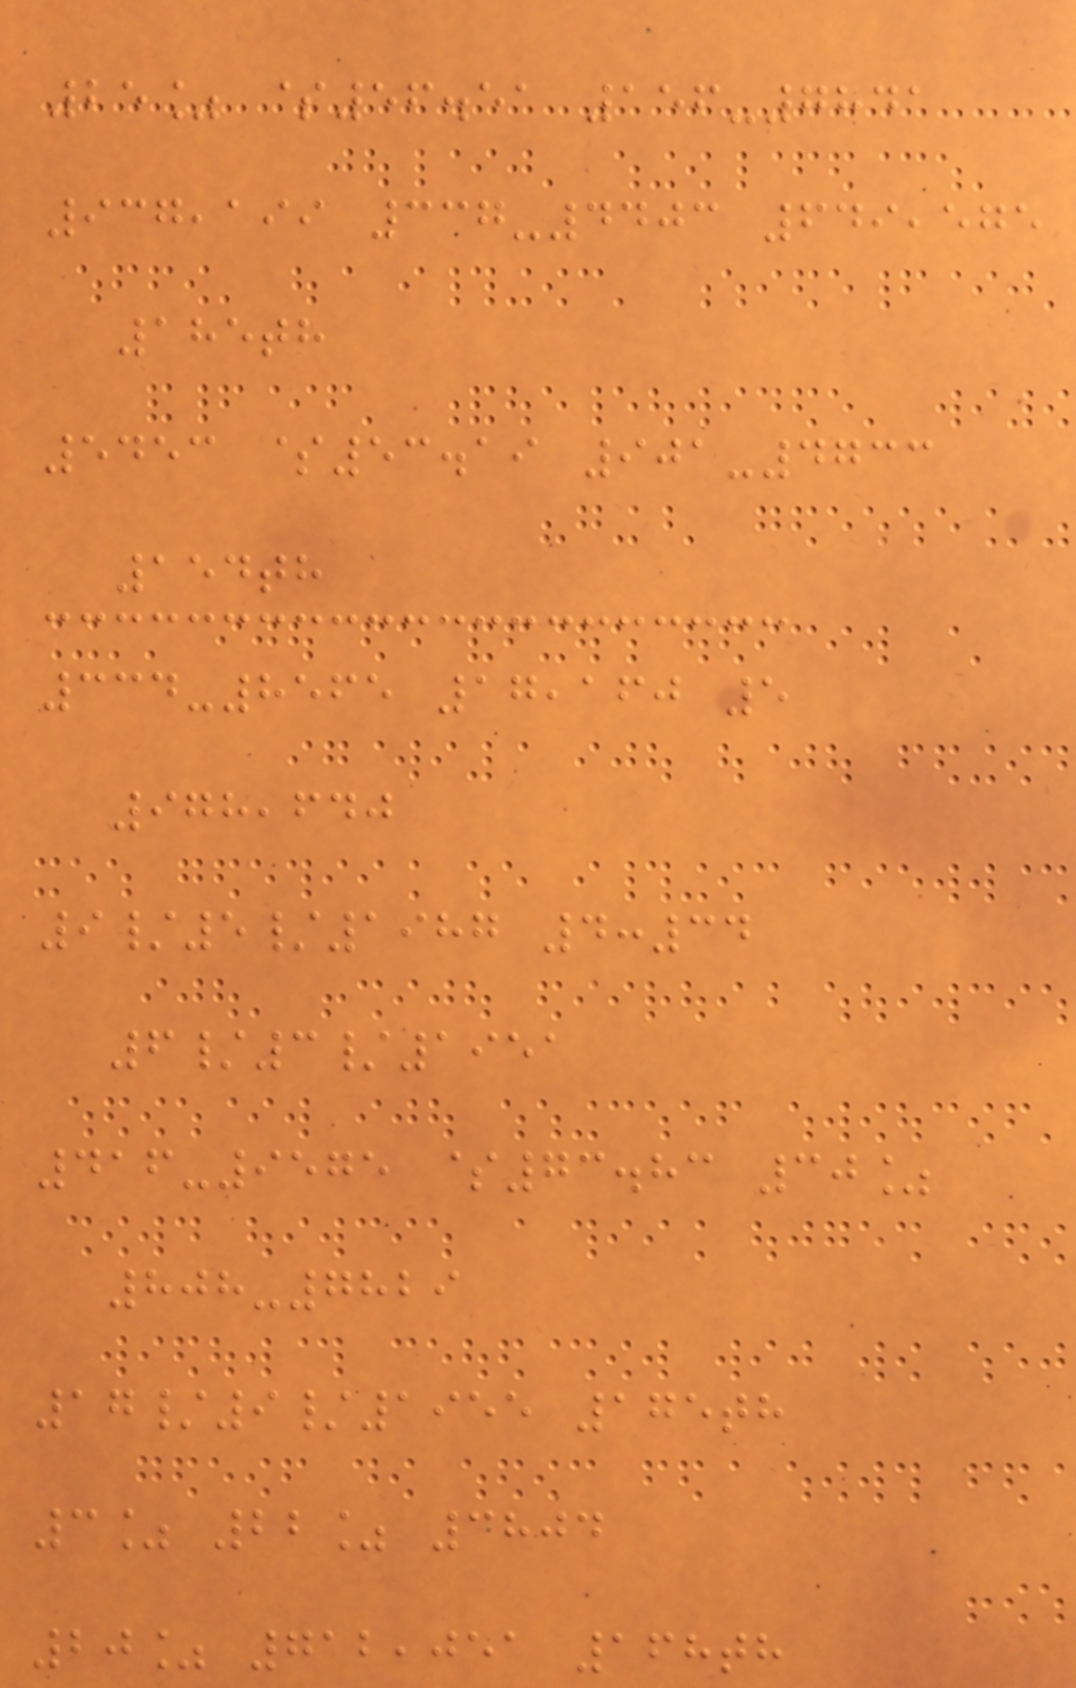25% $56.51 156-7841
937,199 337-4403 649,575
185th
5453 $53.19 901-4733
154th
334-8565 17,160 5
978,640
9/5/1987 4:34
6/3/1951
416-9575 $73.83 30%
808-7829
17/9/1955 175th
3% 22% 3804
20% 712,051 168th
